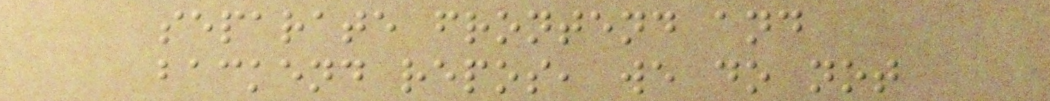separate frontend and
backend repos, we do not
